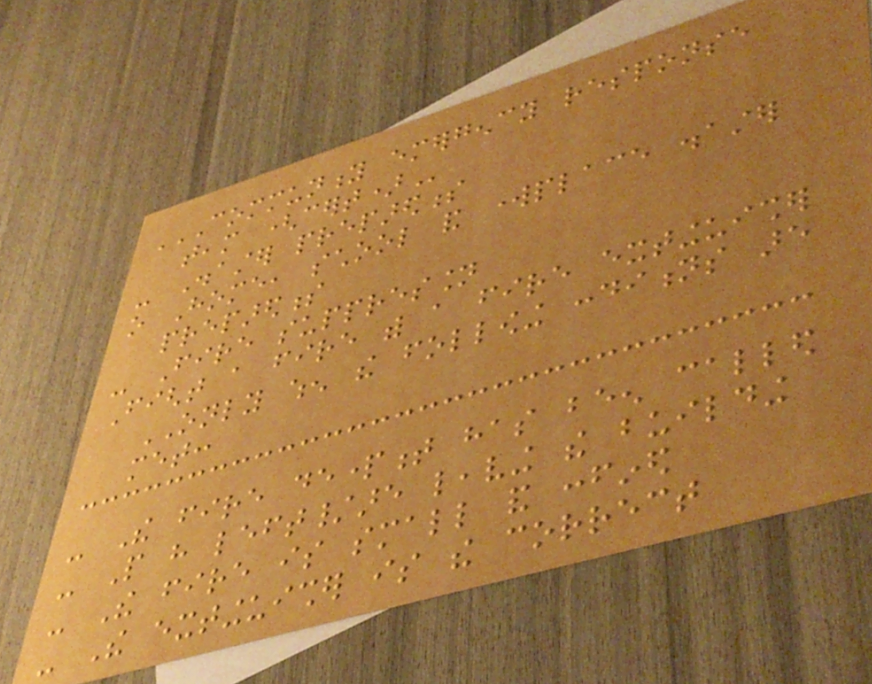COMMUNITY EMERGENCY RESPONSE
TEAM (CERT)
- Disaster preparedness
o Home, school and workplace disaster
preparedness
- Fire suppression
Fight a fire with a fire extinguisher
ONLY when the following conditions are
met:
- The fire department has been called
- People have left/are leaving the building
- The fire is small and confined
- The extinguisher is the correct
